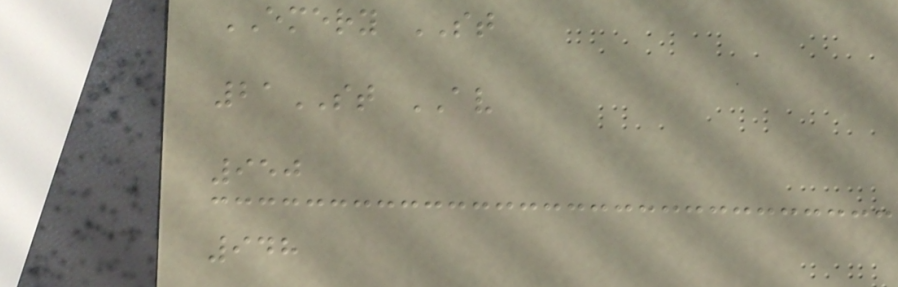EMERY ST
21ST AV
950
948
